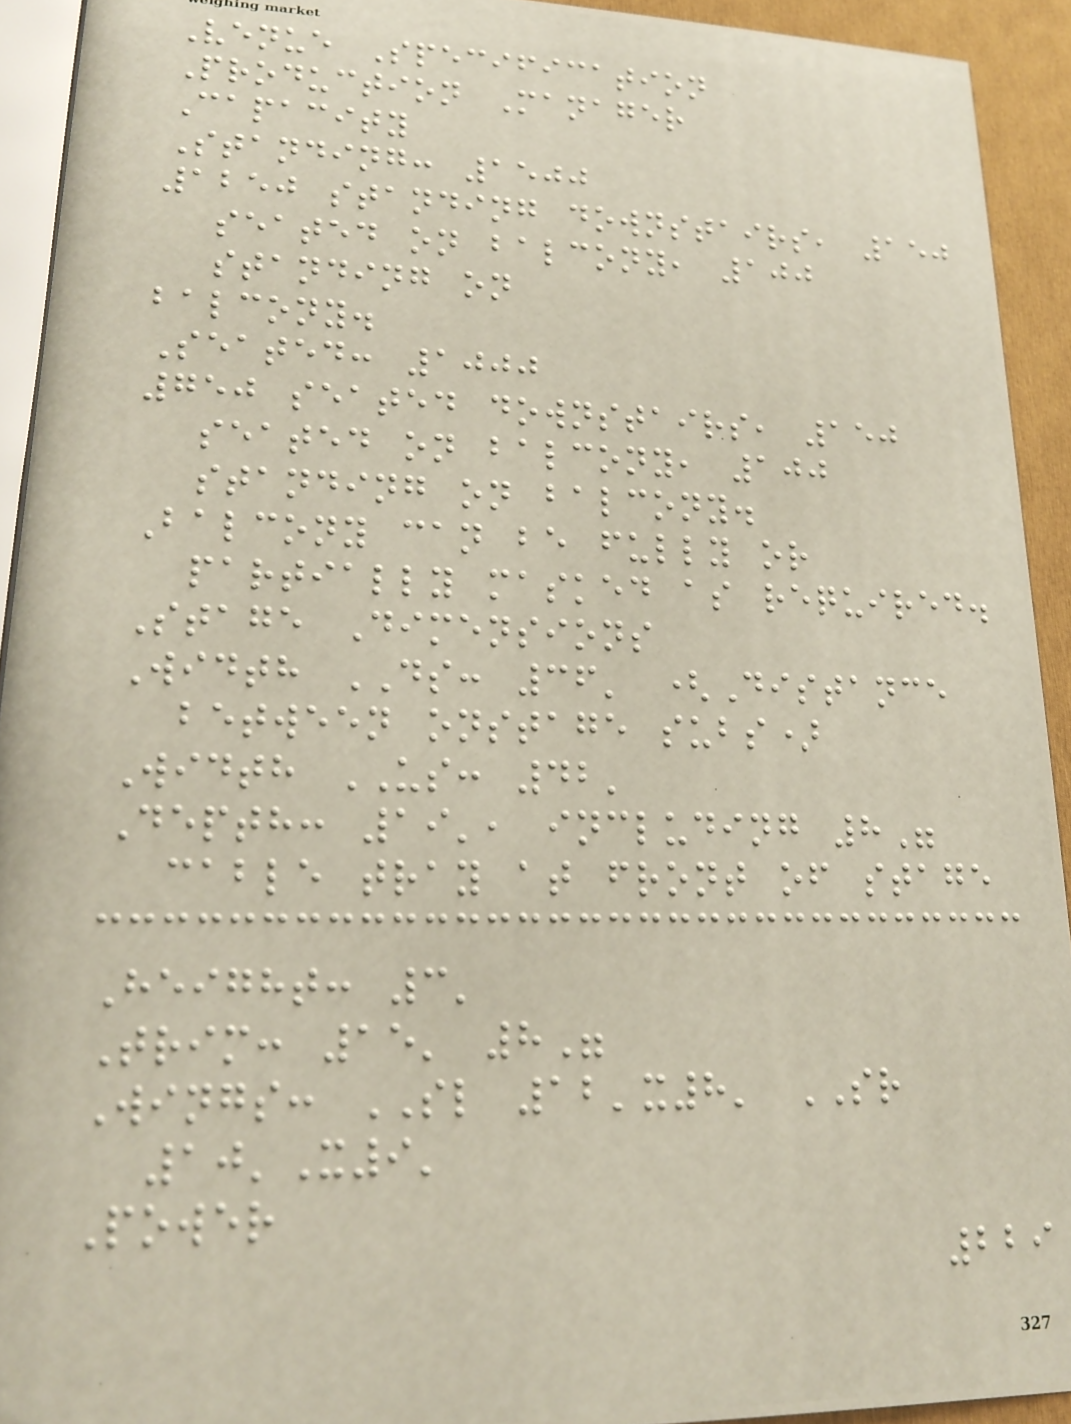Venue Specification
Production Manager
Capacity
Standing: 1500
1250 standing downstairs, 150
seated on balcony, 100
standing on
balcony.
Seated: 1000
750 seated downstairs, 150
seated on balcony, 100
standing on balcony.
Balcony can be fully or
partially masked as required.
Stage Dimensions
Width DS: 36' (Distance
between onstage subs)
Width US: 42'
Depth: 19', including 8"
cable tray at front of stage
Height: 3'
Trim: 15' 8"
Wings: SL 12'x8' SR
10'X9'
Power
229
